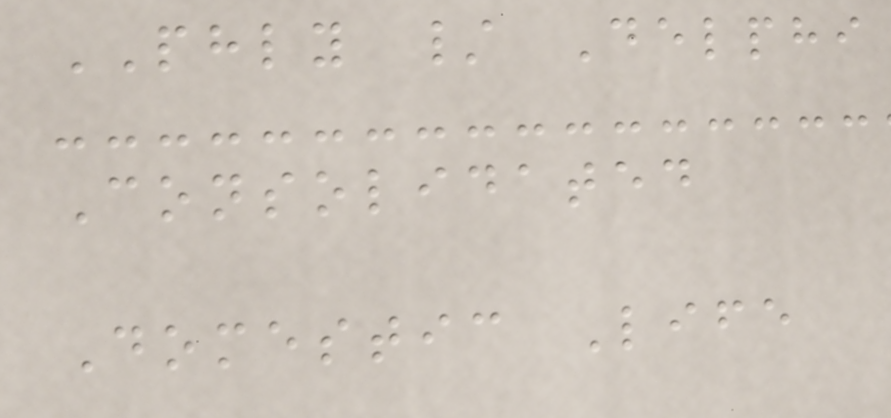PHLY / Delphi
Consolidated
Domestic Life
